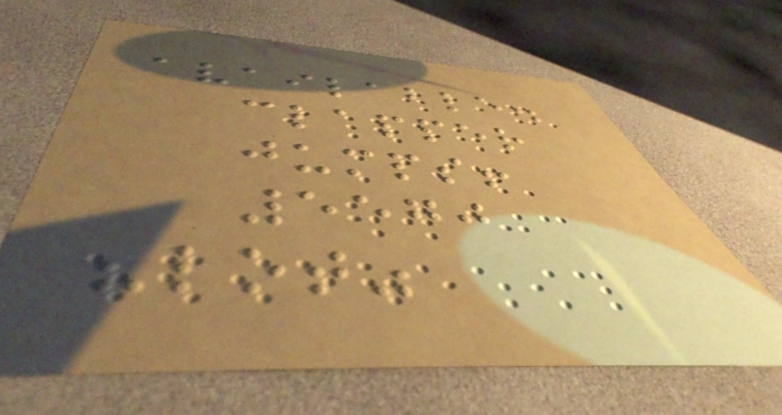available.
clapper
jumps!
5570
"lot"
